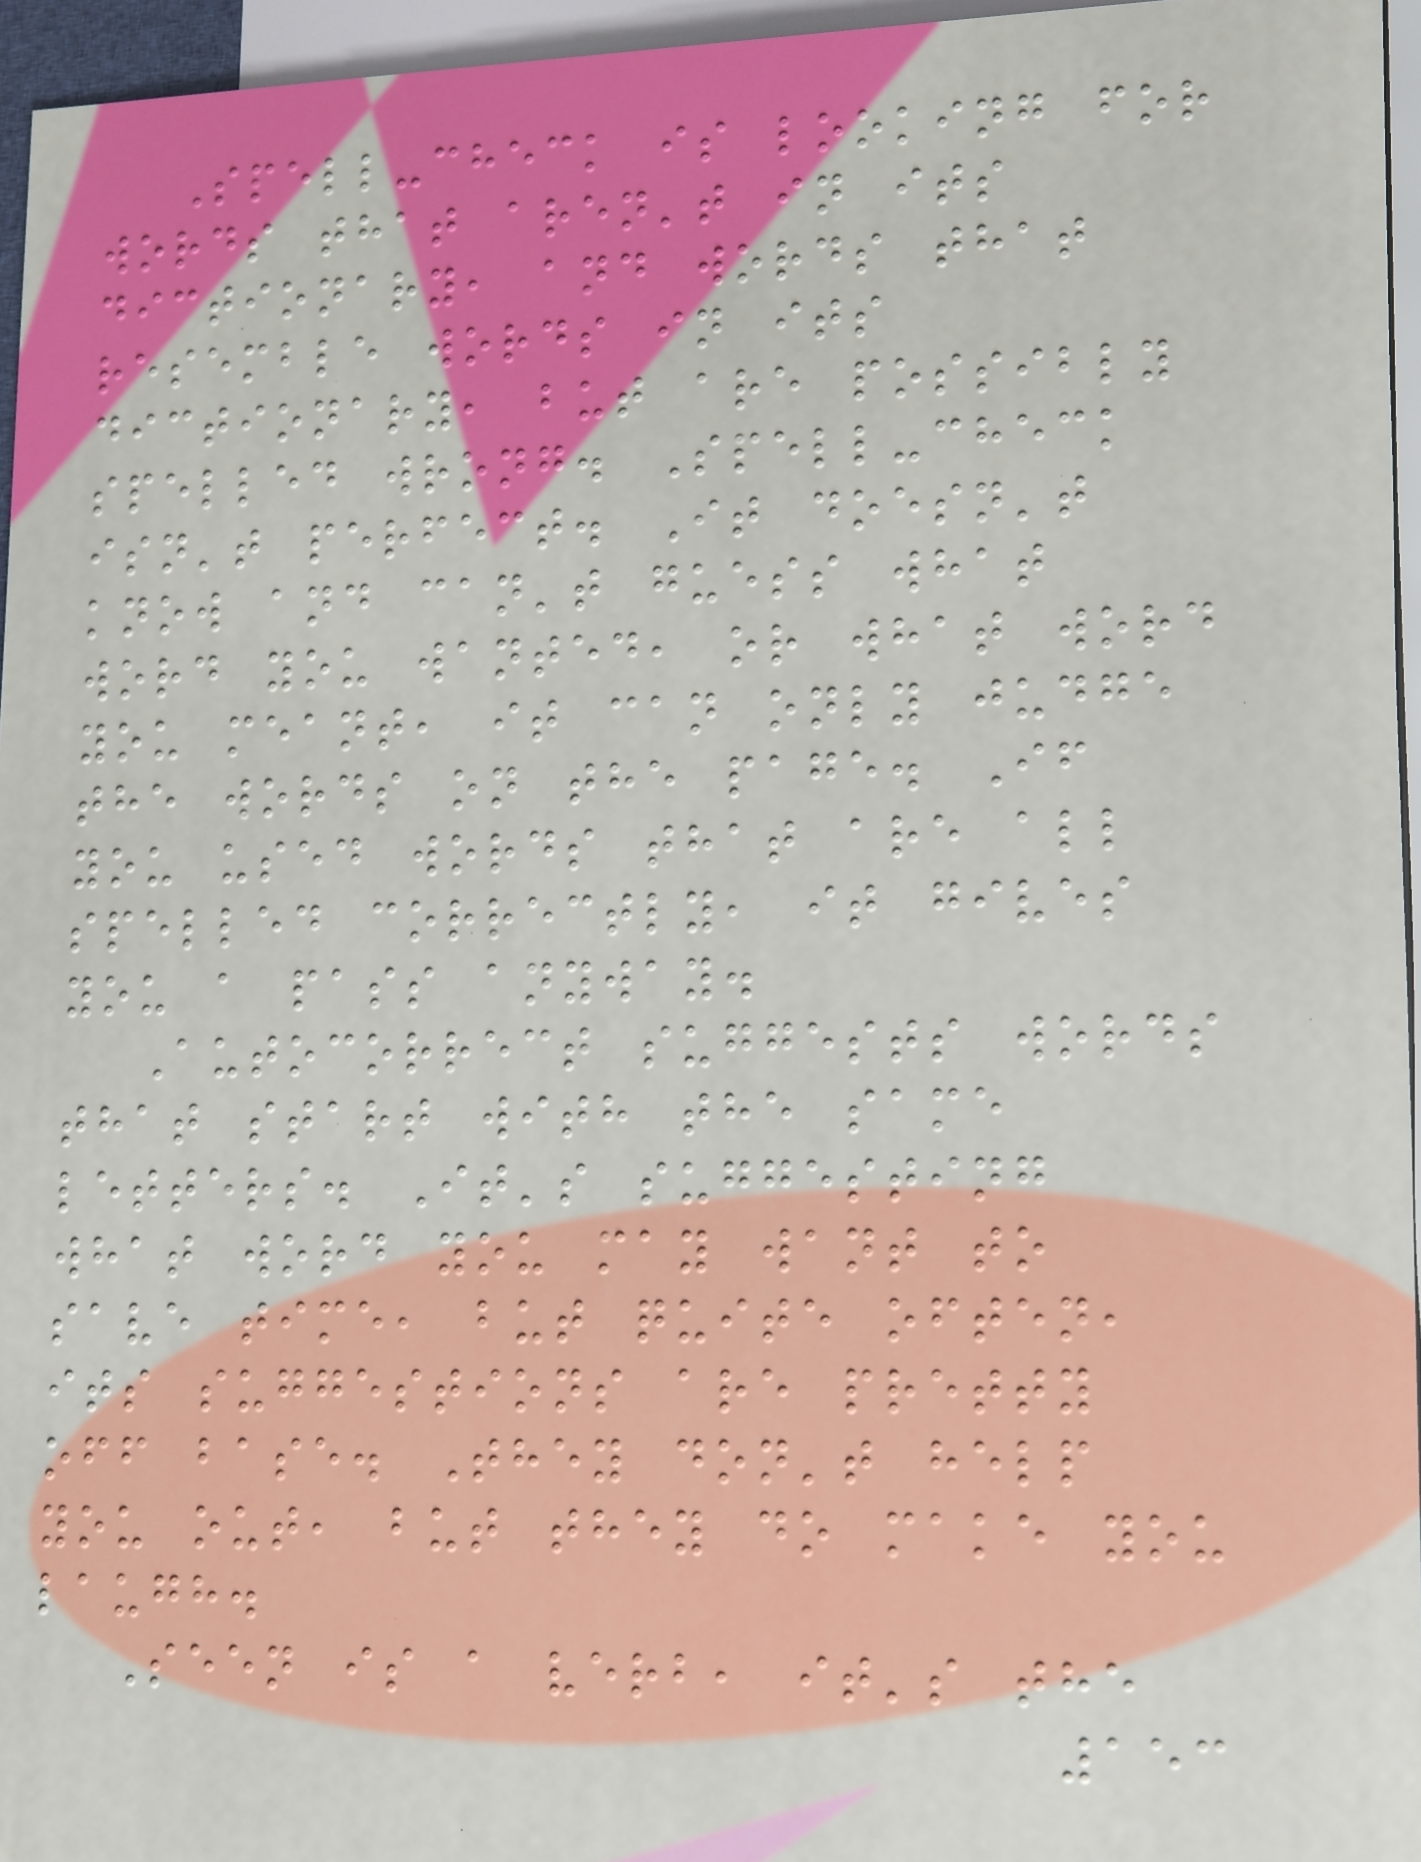Spell-check is looking for
words that aren't in its
dictionary, and words that
resemble words in its
dictionary, but are possibly
spelled wrong. Spell-check
isn't perfect. It doesn't
know and can't guess what
word you wanted, or what word
you meant, it can only judge
the words on the page. If
you used words that are all
spelled correctly, it gives
you a pass anyway.
Autocorrect suggests words
that start with the same
letters. It's suggesting
what word you may want to
save time, but quite often,
its suggestions are pretty
off base. They don't help
you out, but they do make you
laugh.
Seen is a verb, it's the
153
